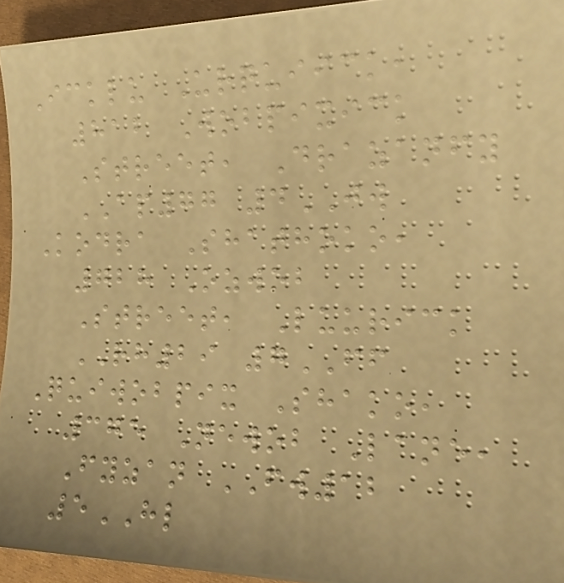Icklu Urquiick,
812 Wobpixick
Street, Drazanfy
AP77 4JW
Kodra Shathoko,
728 Ozwob
Street, Luurick
RH29 7FF
Quiwobpix Shako,
375 Newob Lane,
Fyzan FW12
5HL
